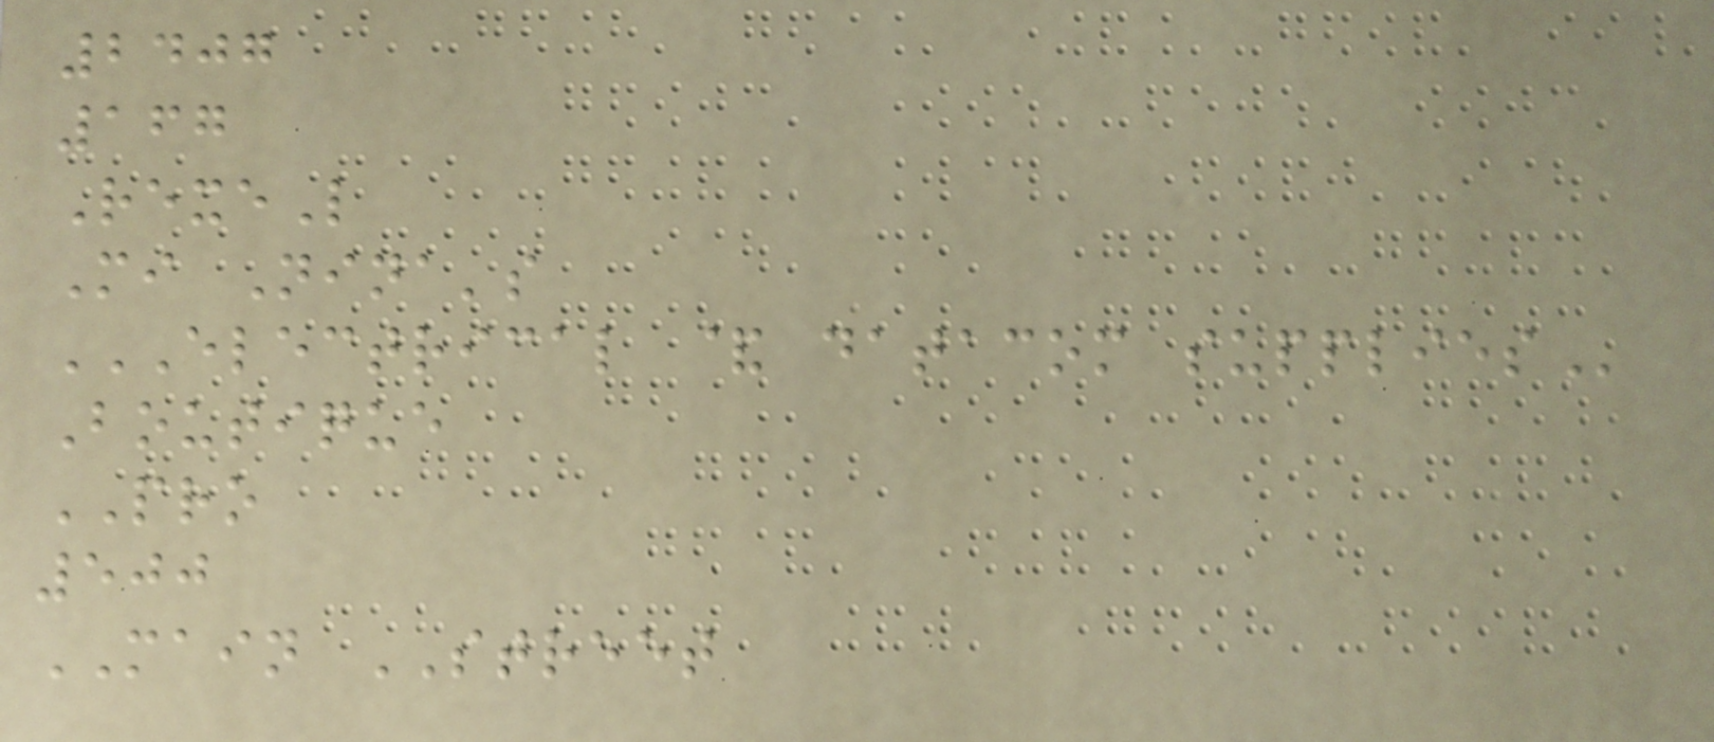2407
167
RexeL
Mi Nina's
ELECTRICAL & DATACOM SUPPLIES
Boutique
PRO
500
MAIN STREET
